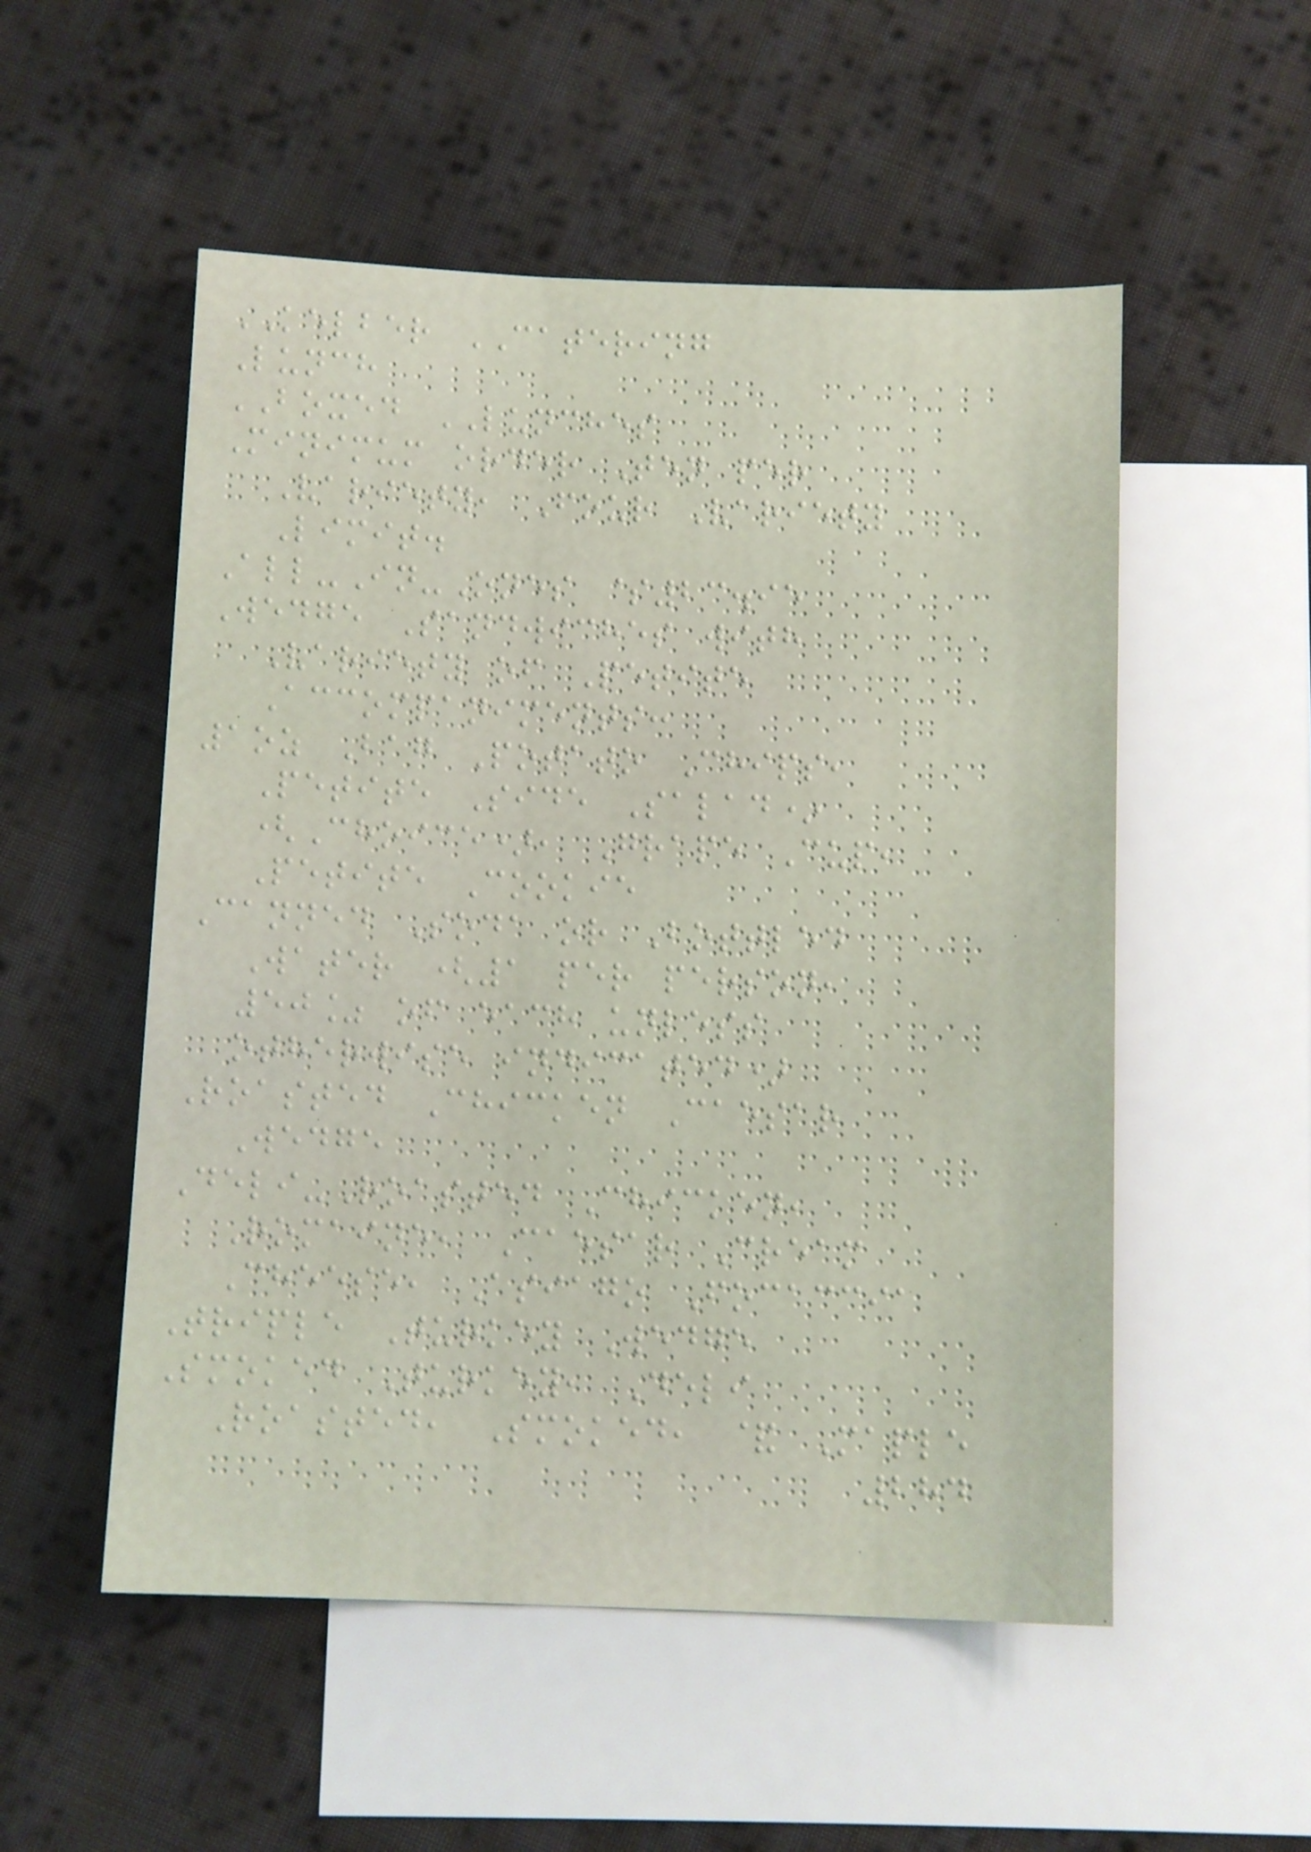KELBER CATERING
Lunch
BOXED LUNCHES
Minimum order Ten per
Variety, Four Variety
Limit.
All-In-Ones $23.95
Wedge Sandwiches with
Variety of Petite
Accompaniments:
1oz Bag Potato Chips,
Petite Side Salad*
(Choice), Grape Cup,
Petite Cookie
Canned Soda or Bottled
Water (1 per person,
50% of each unless
otherwise indicated)
Roasted Chicken Caesar
Wedge
Deli-Roasted Chicken,
Romaine, Caesar Cream
Cheese, Asiago Focaccia
Triple Turkey Wedge
Smoked Turkey, Deli
Roasted, Smoked, & Maple
284
